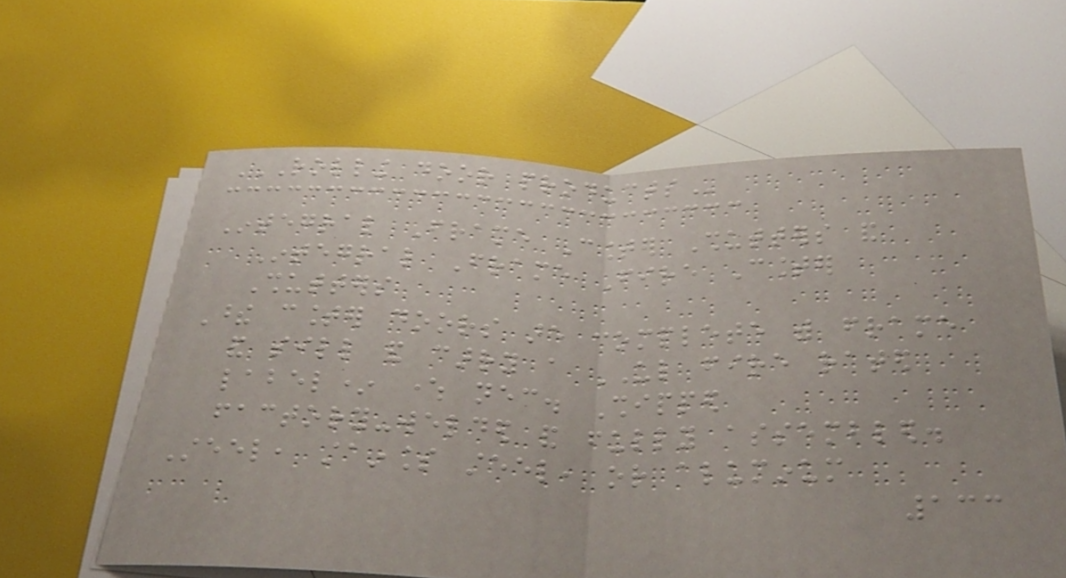ROLLING DOOR PRODUCTS
Integral Frame Counter Shutters and
Integral Frame Fire Counter
Shutters
These counter doors are complete with frame
and sill and carry a UL fire rated
label* where necessary. Shipped
factory-welded and fully assembled.
Steel, stainless steel, or aluminum
133
